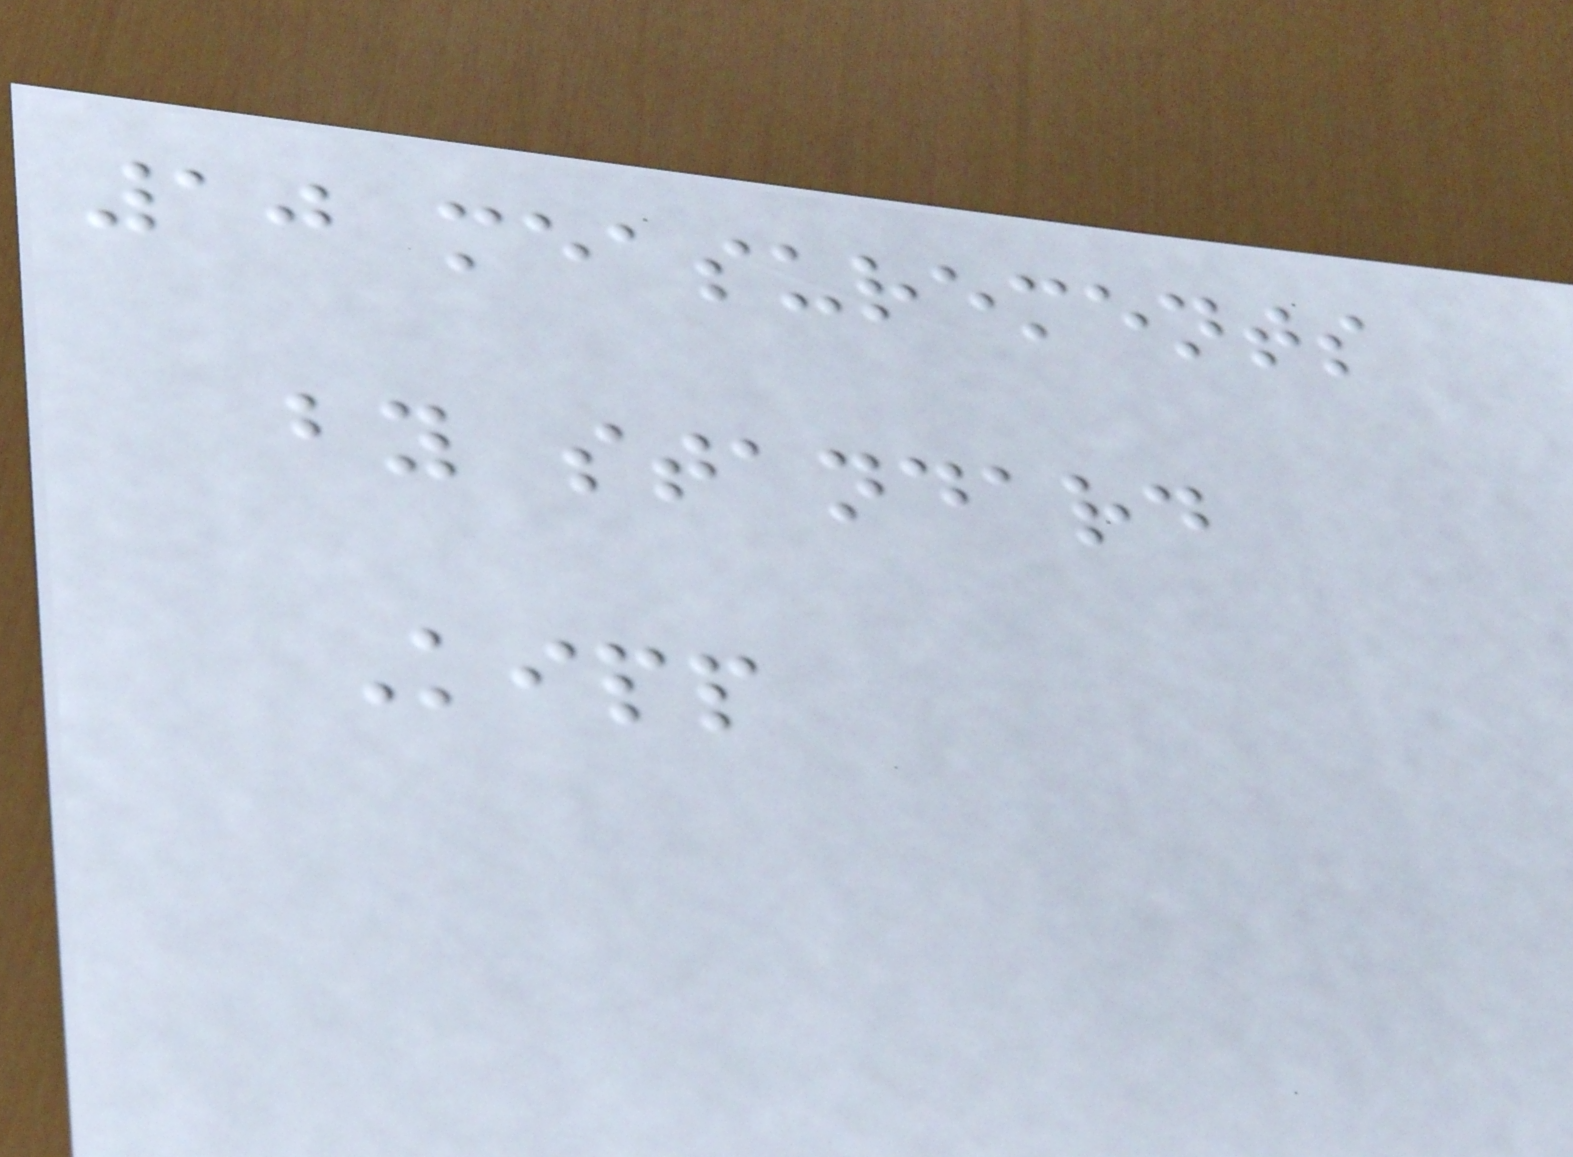10 measurements
by standard
Kipp
